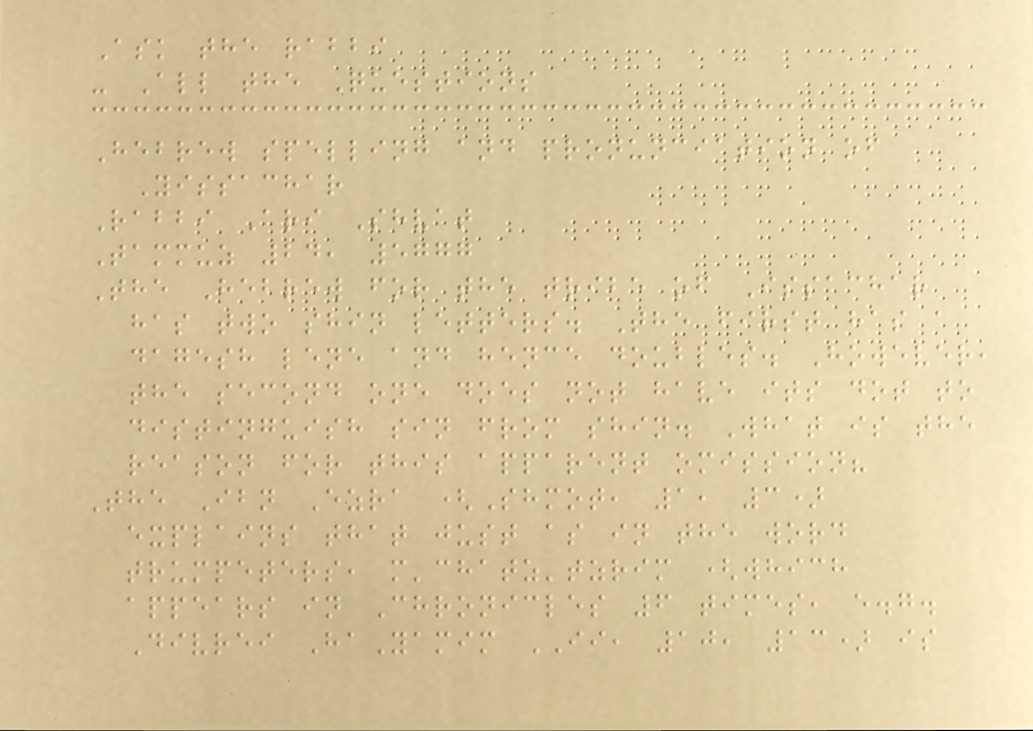Ask the rabbi
- All the Questions
Hebrew spelling and pronunciation of
Yissachar
Rabbi Ari Shvat
Tammuz 24, 5777
The Hebrew for the tribe of Issachar
has two shin letters. The first has a
dagesh lene and hence doubles. However,
the second one does not have its dot to
distinguish sin from shin. What is the
reason for this apparent omission?
The Ibn Ezra (Shmot, 1, 3)
explains that just as in the word
trumpeters, m'chatz'tzrim (which
appears in Chronicles 6 times, e.g.
Divrei HaYamim II, 10, 13) is
